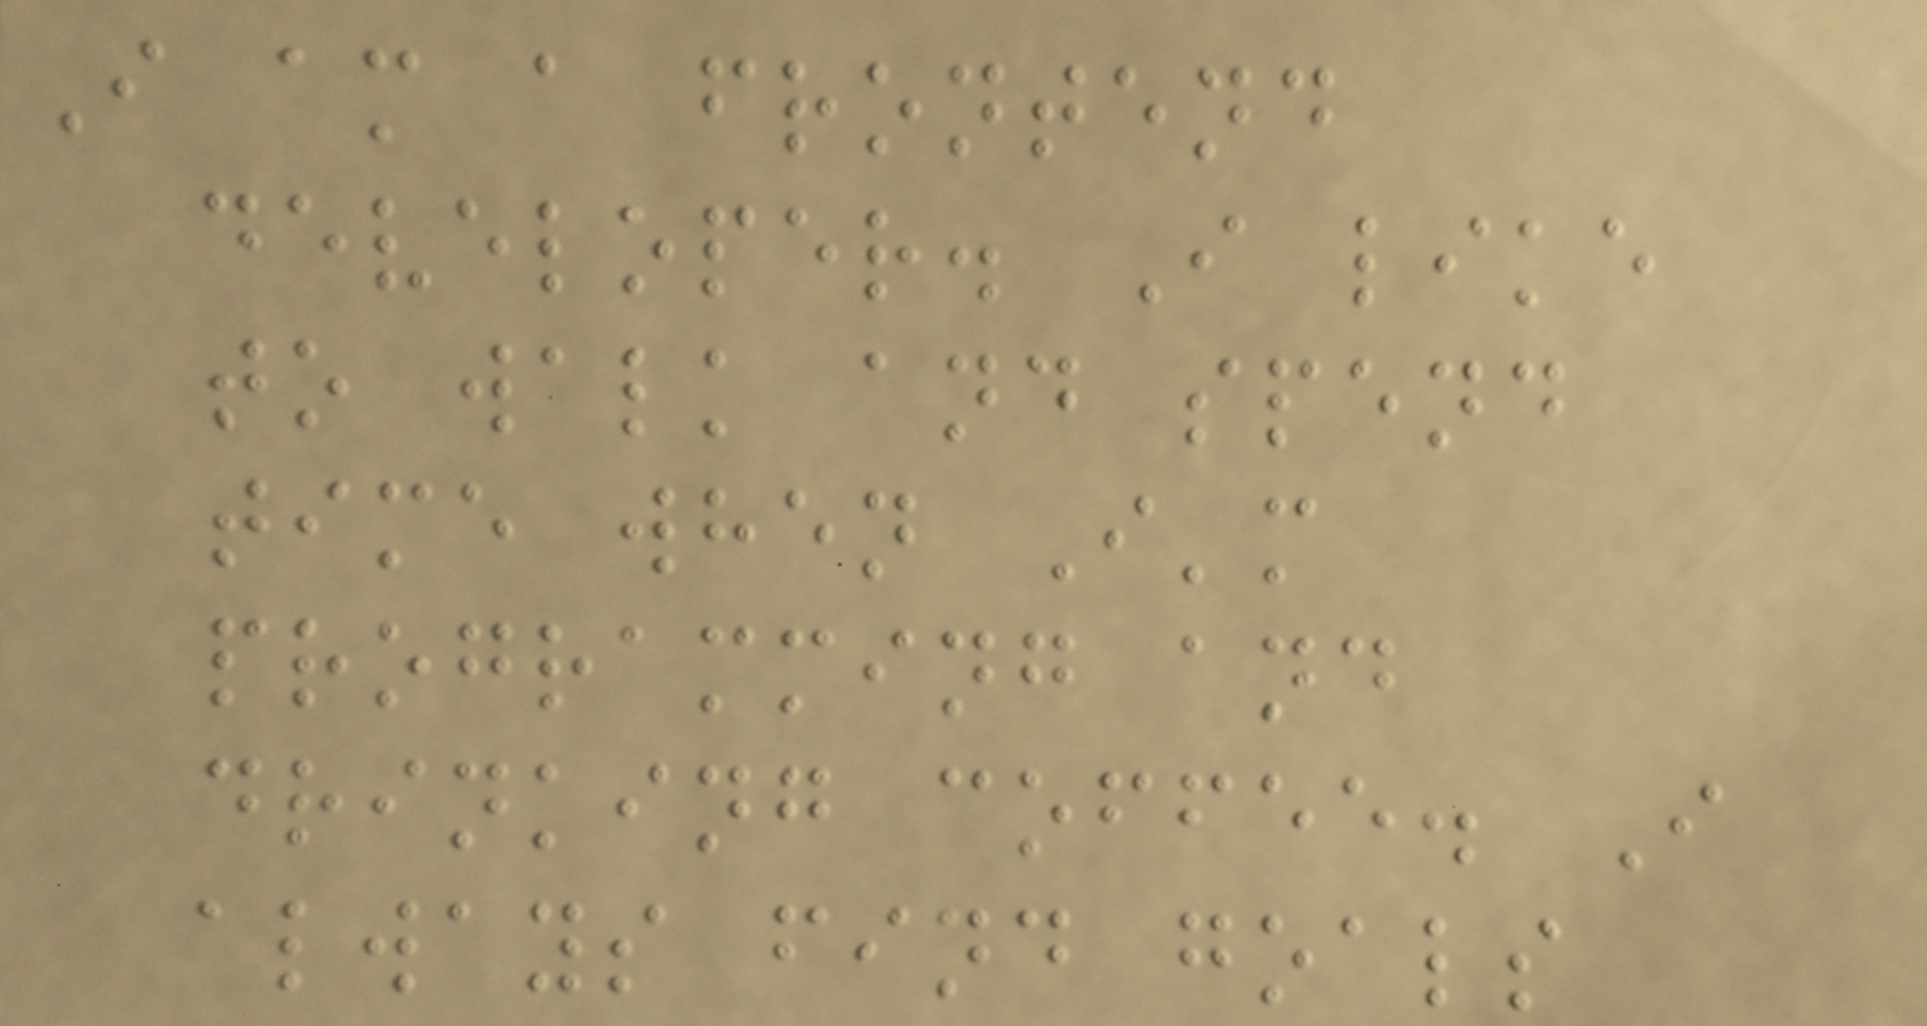I am a frontend
developer. I like
to walk and spend
time when I'm
programming and
drinking coffee. I
always find goals
